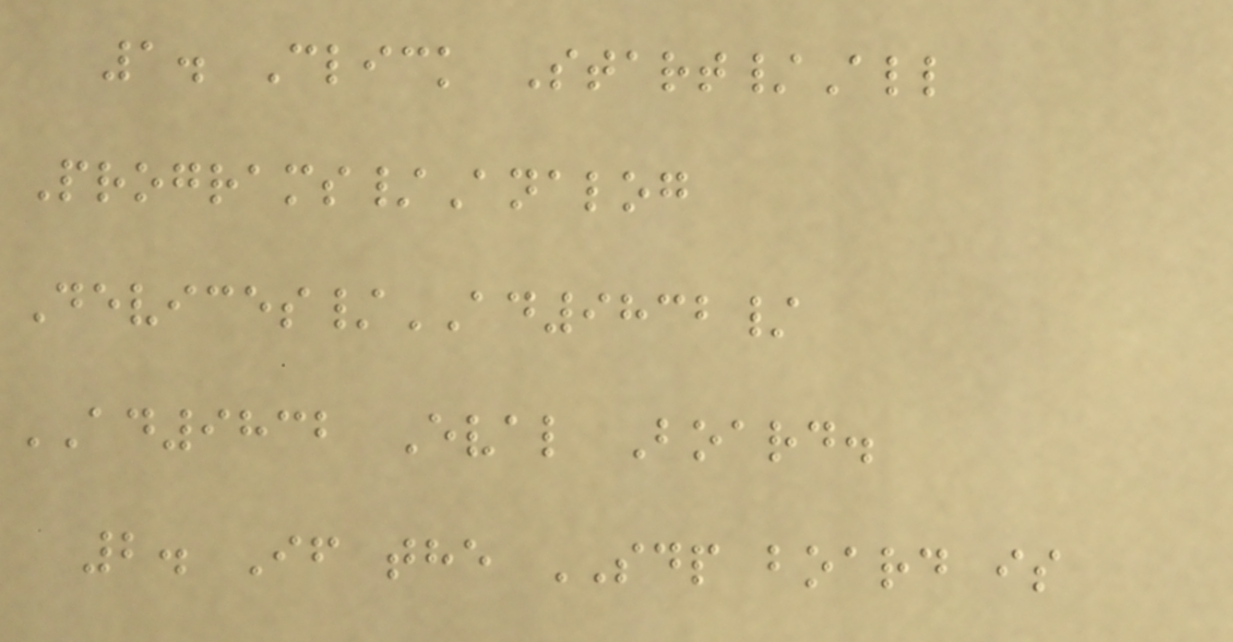1. Click Start/All
Programs/Analog
Devices/AD9832/
AD9832 Eval Board.
2. If the SDP board is
